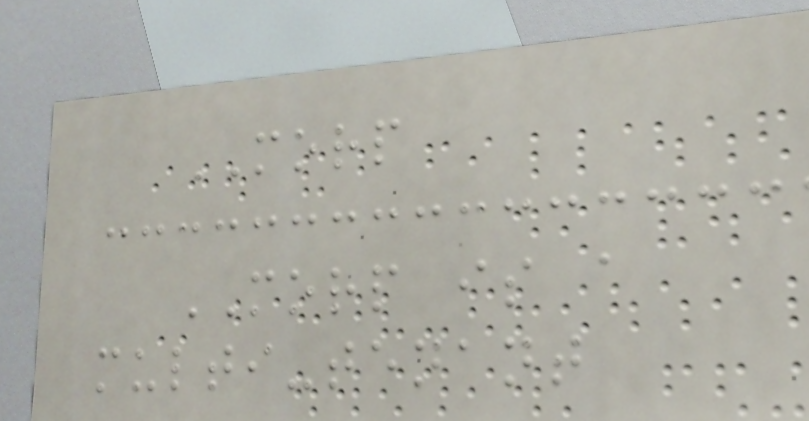MORP
MORP is a
multi-tenant
